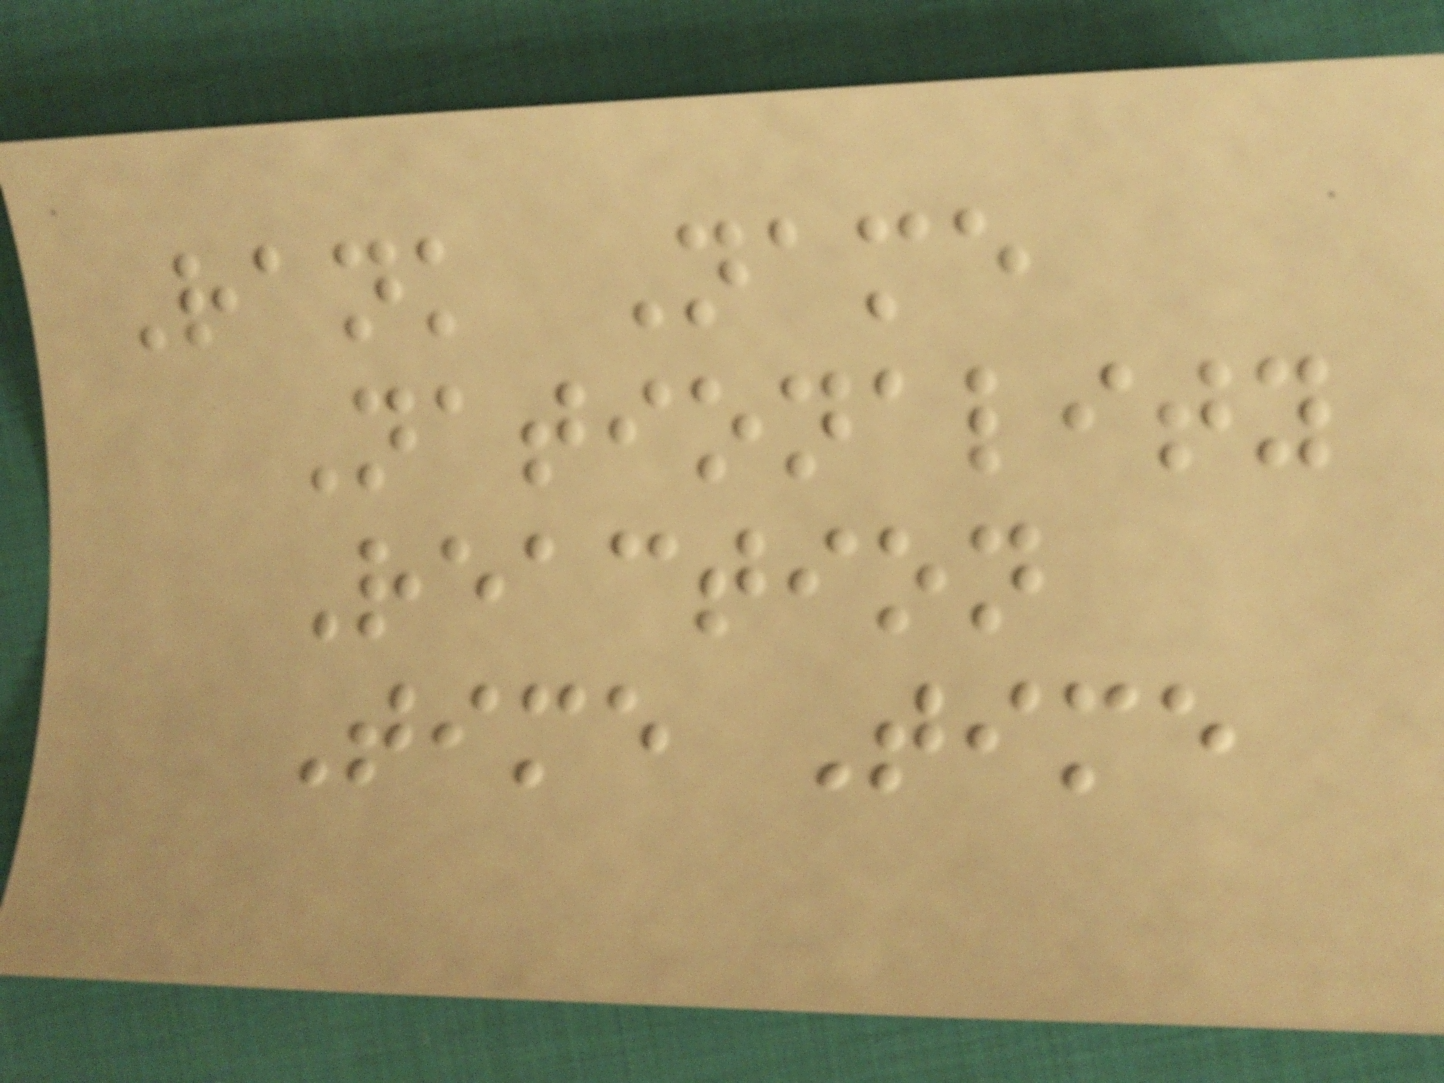Rank Name
Nationality
Reaction
Time Time
